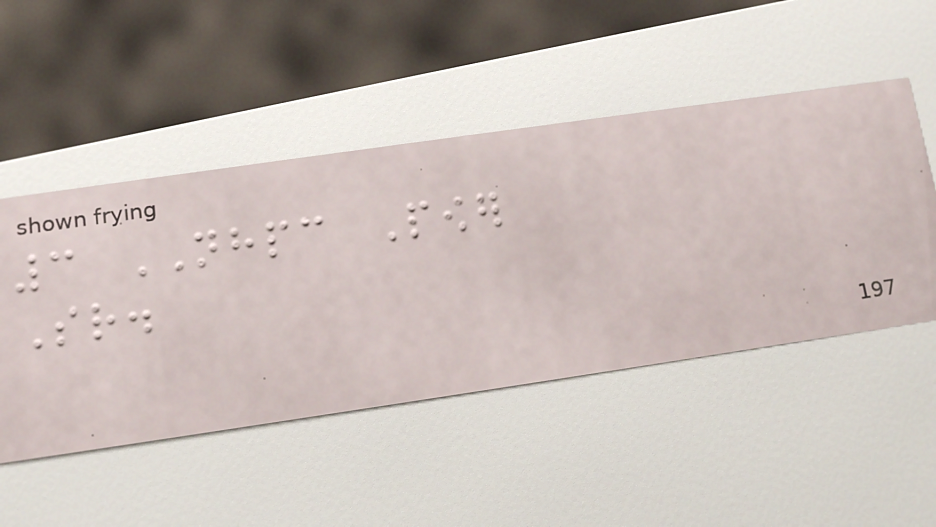3 NHPC Power
Sr.
